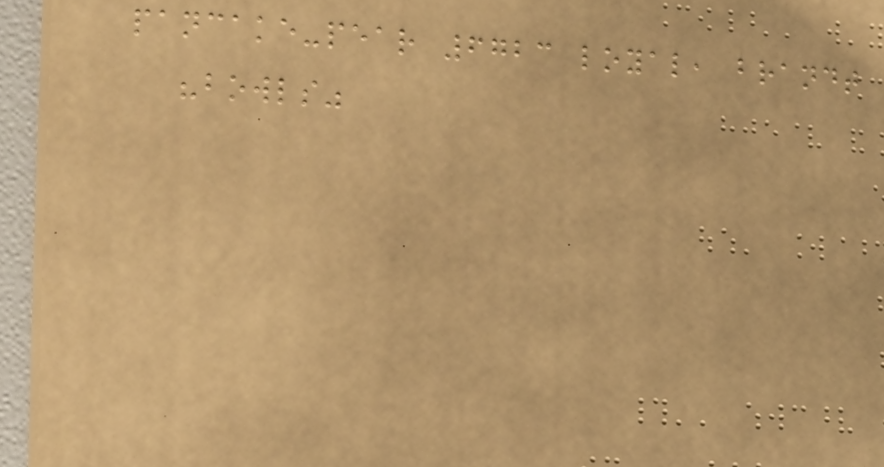pancake-pear 6723 loyal, brandt
"bowls"
